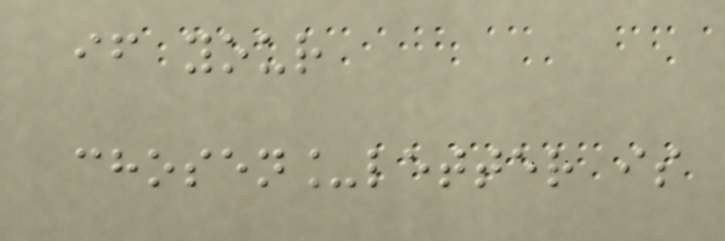if your
chosen_letter is
